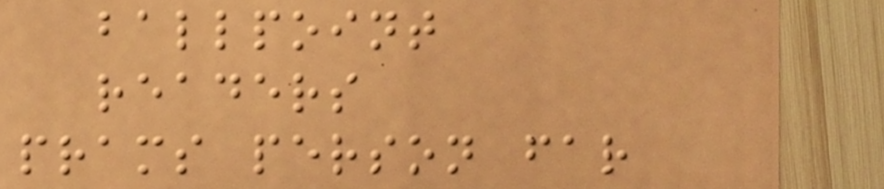ballpoint
readers
prams person far
